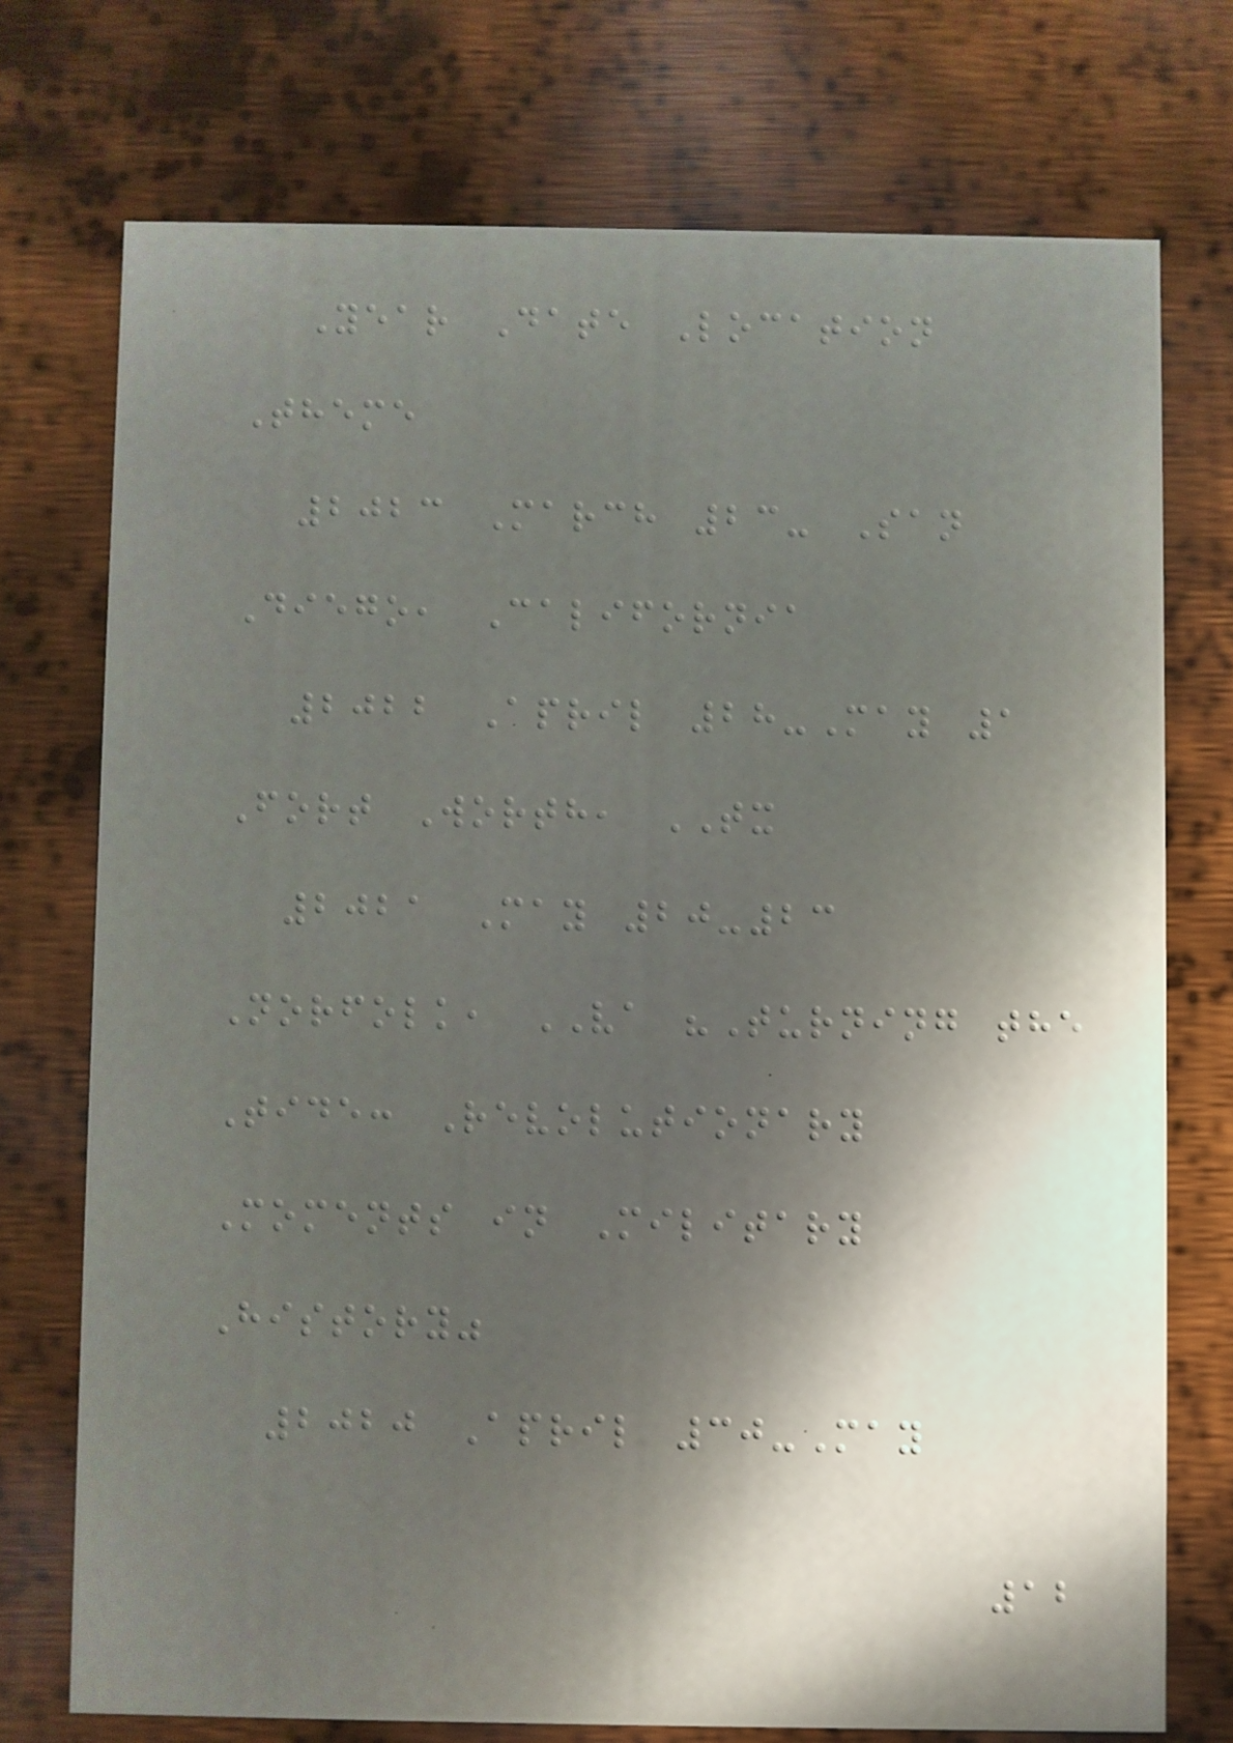Year Date Location
Theme
2023 March 23- San
Diego, California
2022 April 28-May 1
Fort Worth, TX
2021 May 20-23
Norfolk, VA "Turning the
Tide: Revolutionary
Moments in Military
History"
2020 April 30-May
12
